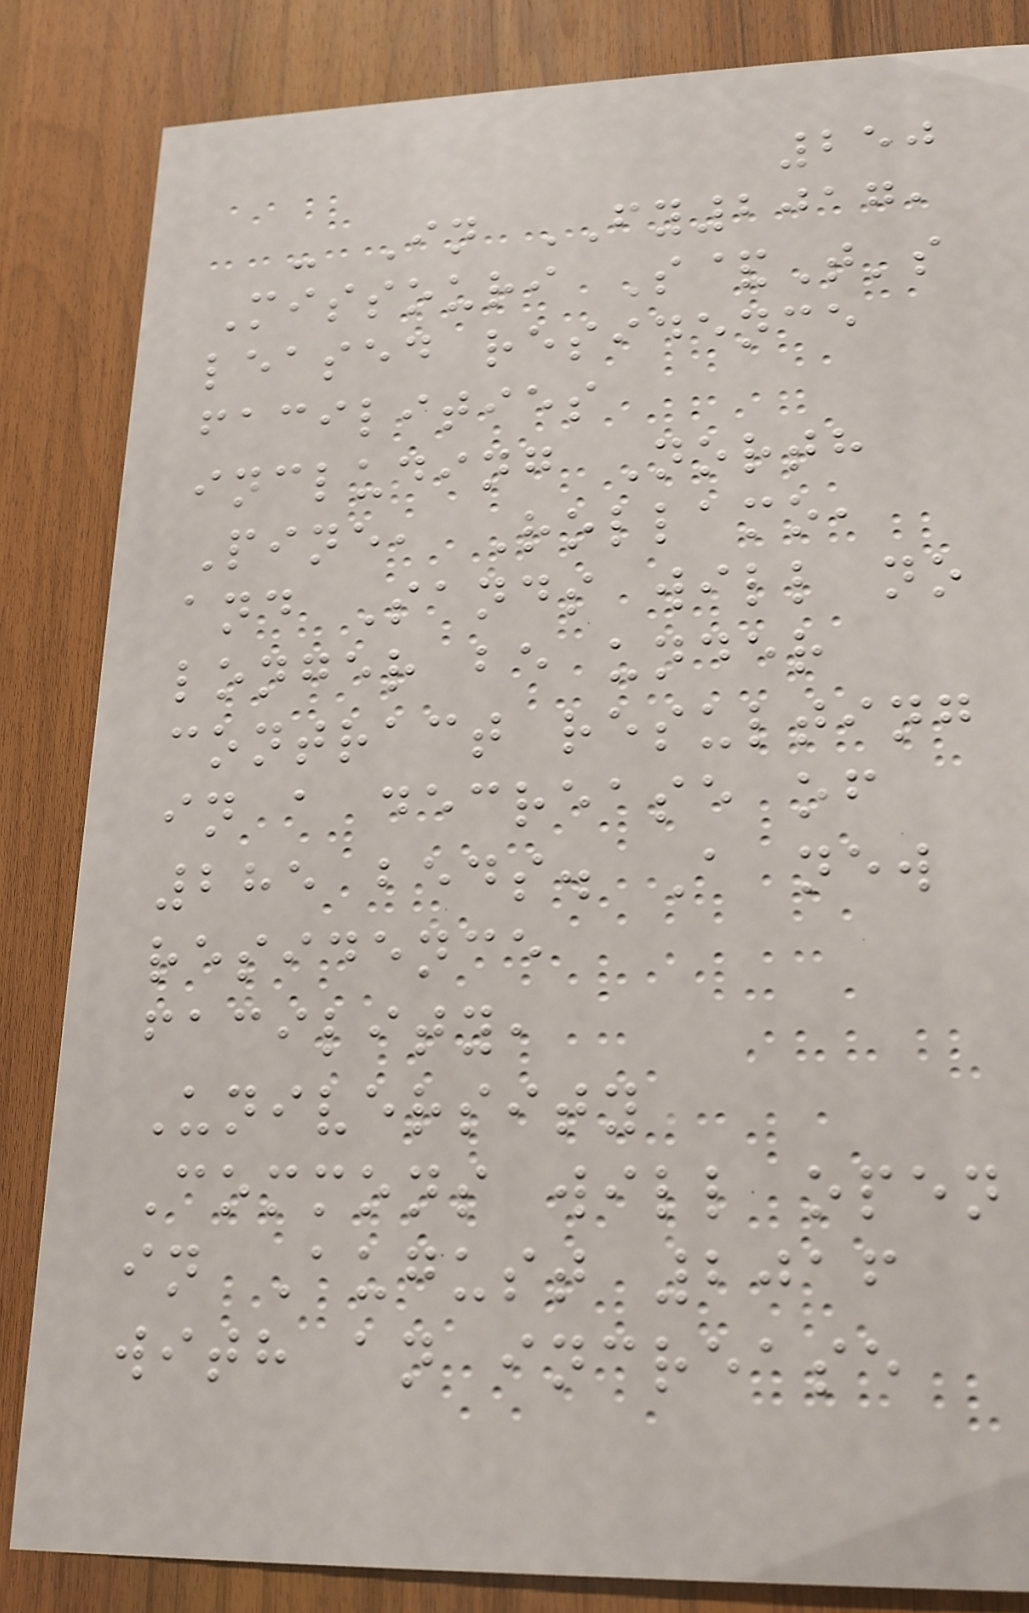250
- In FY2017,
Missouri S&T's
leased residence
facilities
including North
Pine, Rollamo,
and Sands will no
longer be under
contract resulting
in a decrease of
285 beds. A new
residence
facility,
University
Commons will open
in August 2016
with an increase
